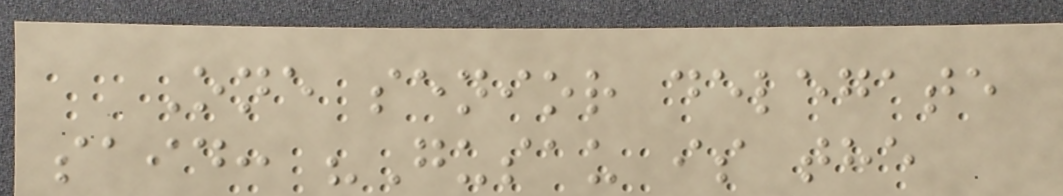One senior delegate
said: "Gusau is the
